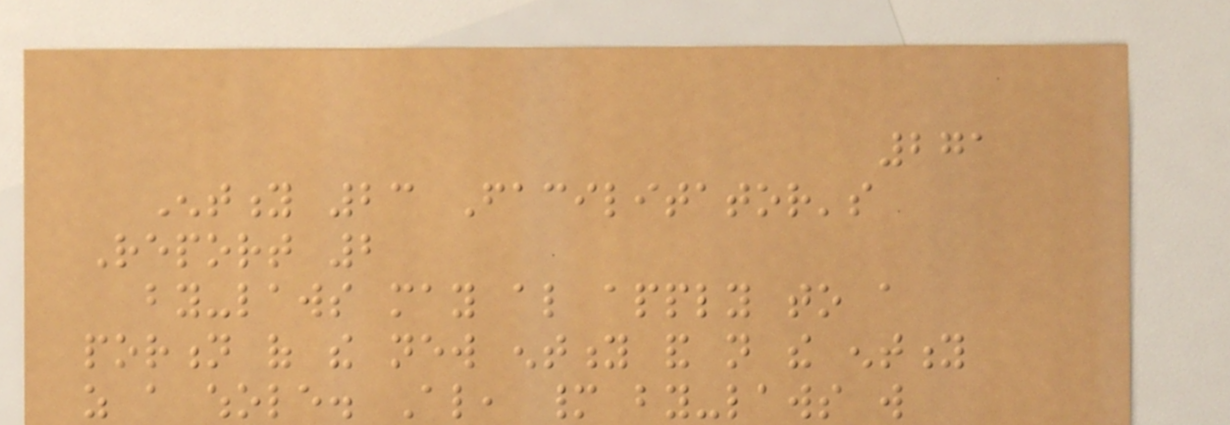271
Entity 23 Facilitator's
Report 2
by-laws may also apply to a
portion of the new entity and not the entity
as a whole. Also, many by-laws will
